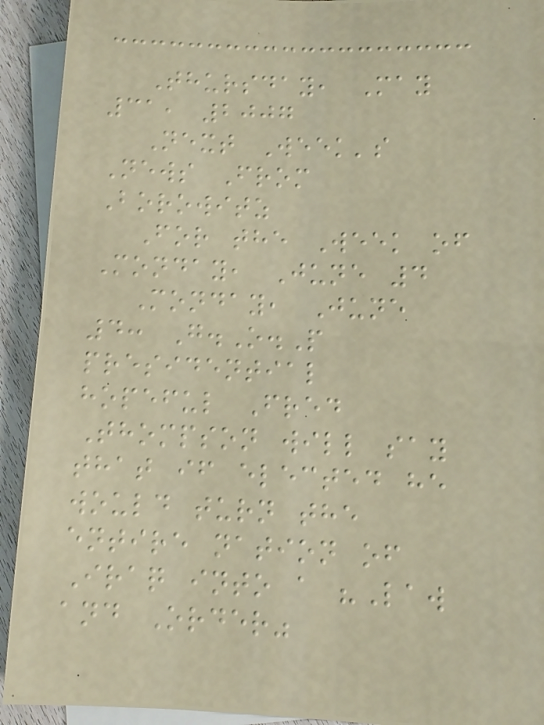Thursday, May
31, 2007
Next Week's
News From
Borowitz
For the Week of
Monday, June 4
Monday, June
4: G.O.P
presidential
hopeful Fred
Thompson will say
that if elected he
would turn the
entire nation of
Iraq into a "Law
and Order"
